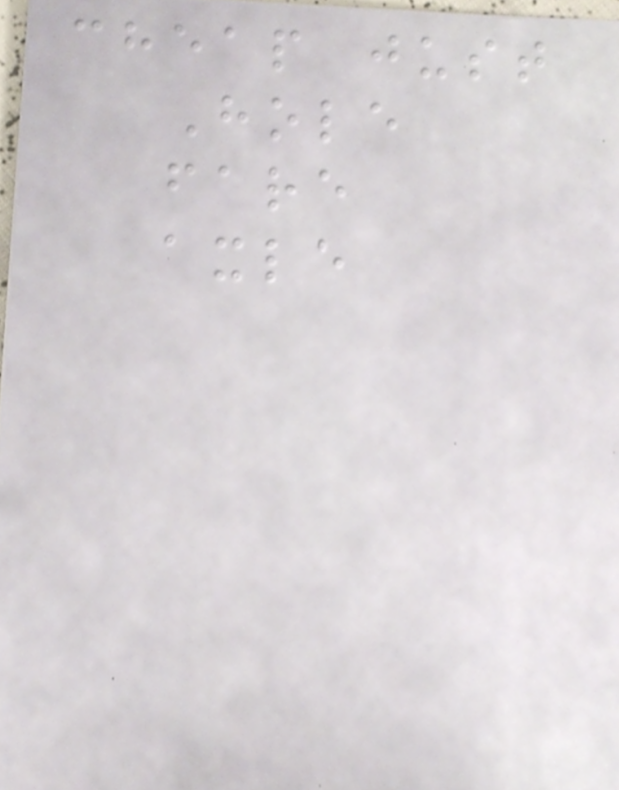cheap just
Hole
fare
axle
